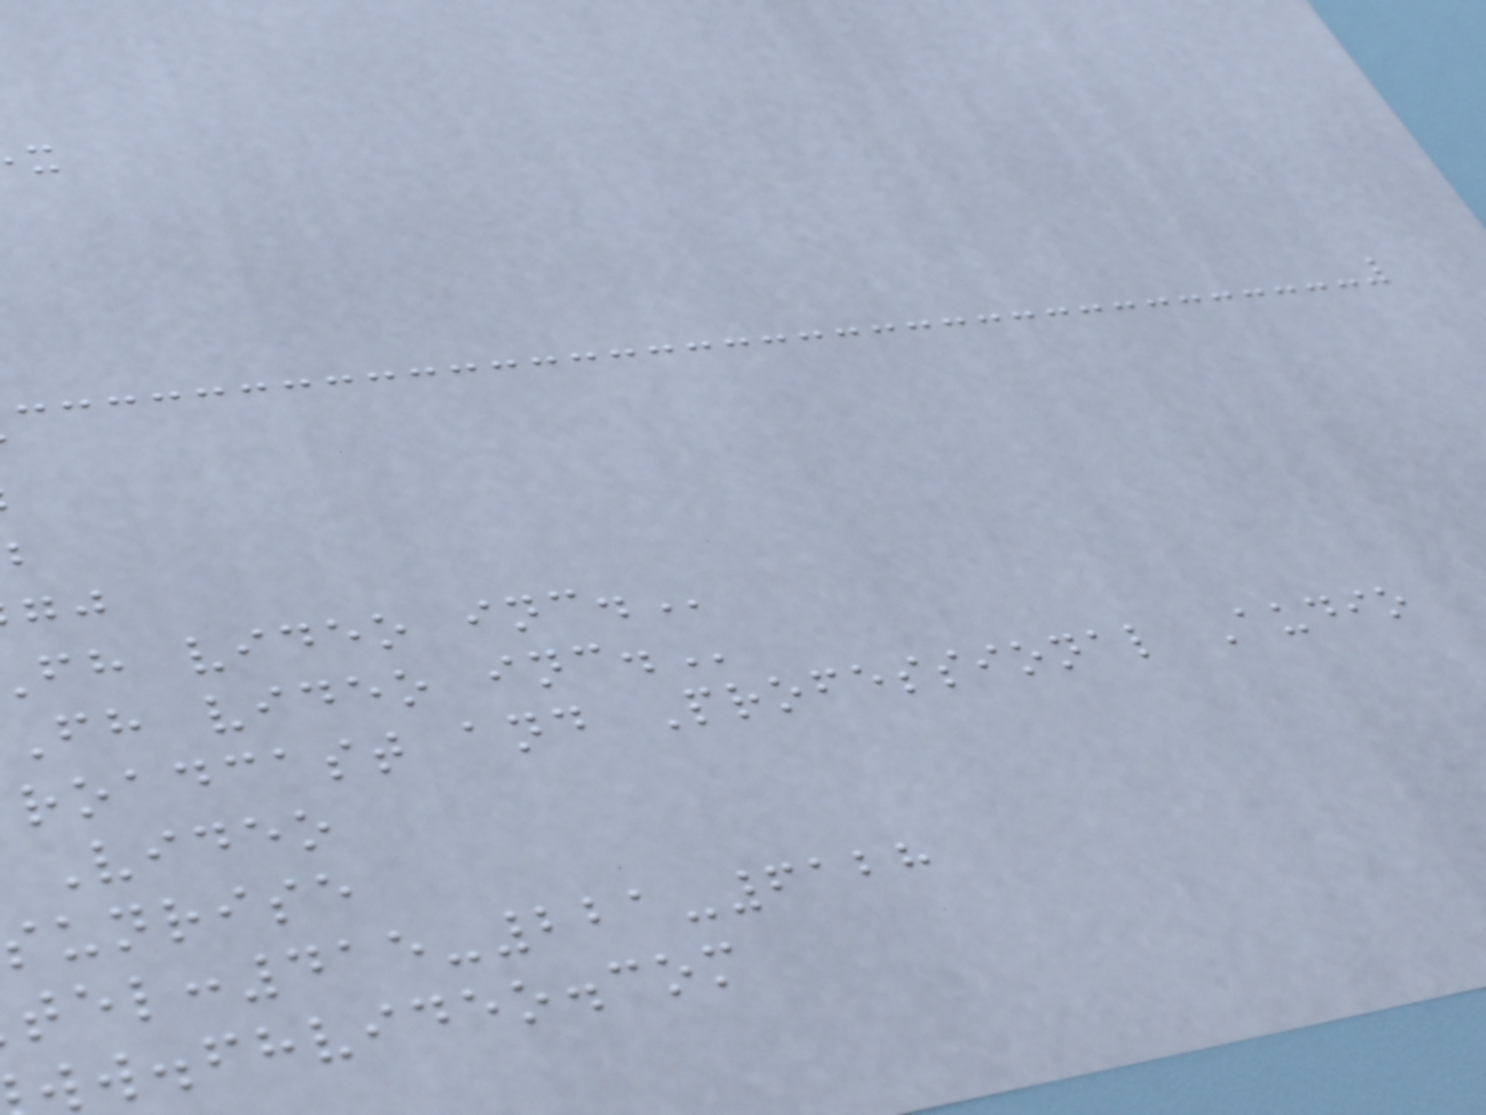fh video
fh video
roadcast and Professional Audio
Video
unrise
tel:415-221-6128
w.fhvideo.com
